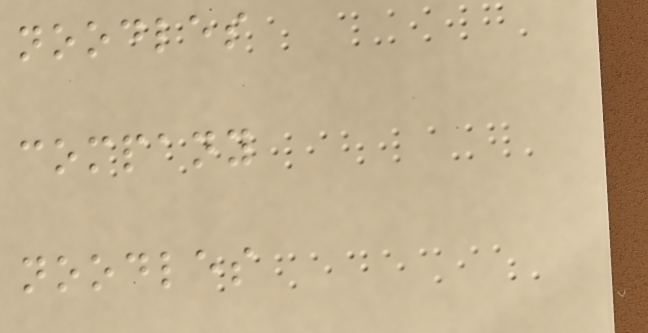noodles
company
noodles
